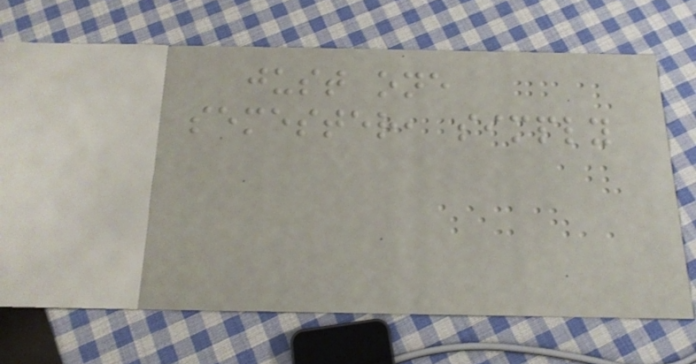just one
semester, simply
